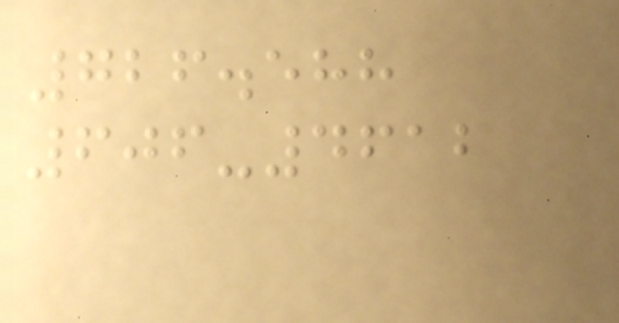726.588
606-4612
